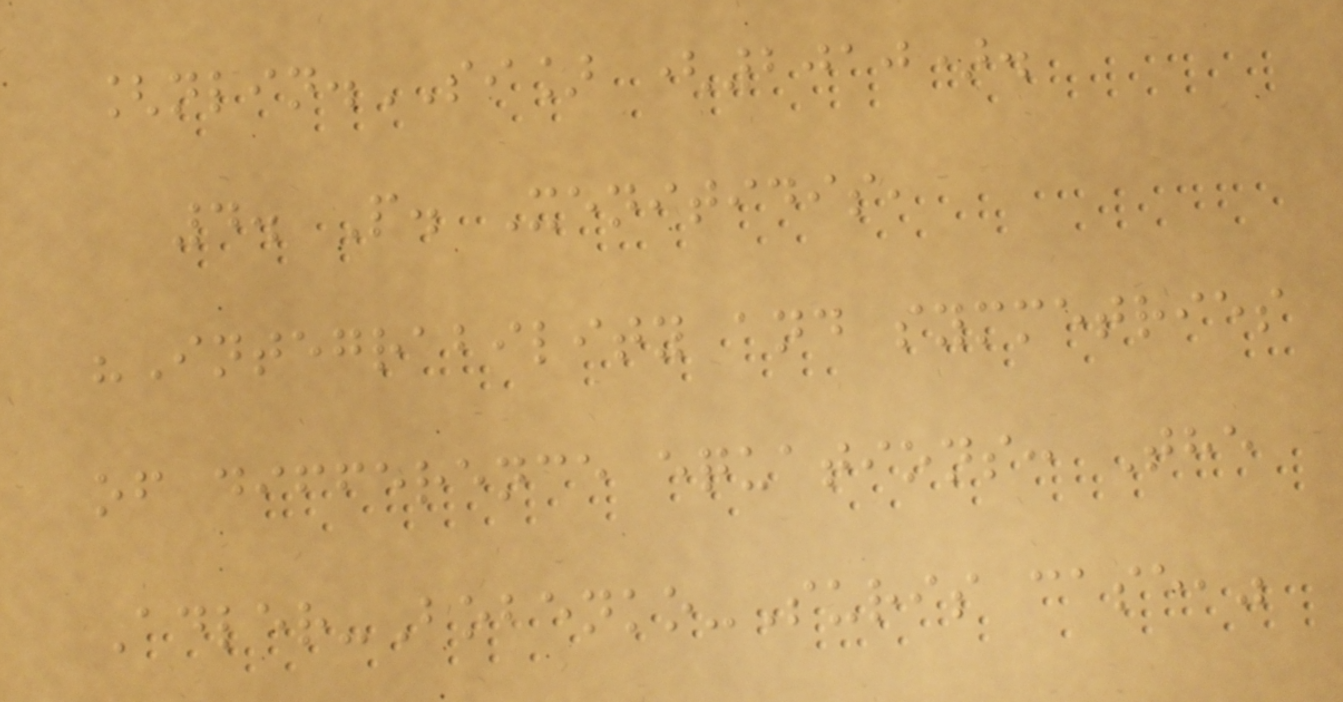[nlin.SI] (2010).
4. P. Xenitidis,
"Integrability and symmetries
of difference equations: The
Adler-Bobenko-Suris case,"
